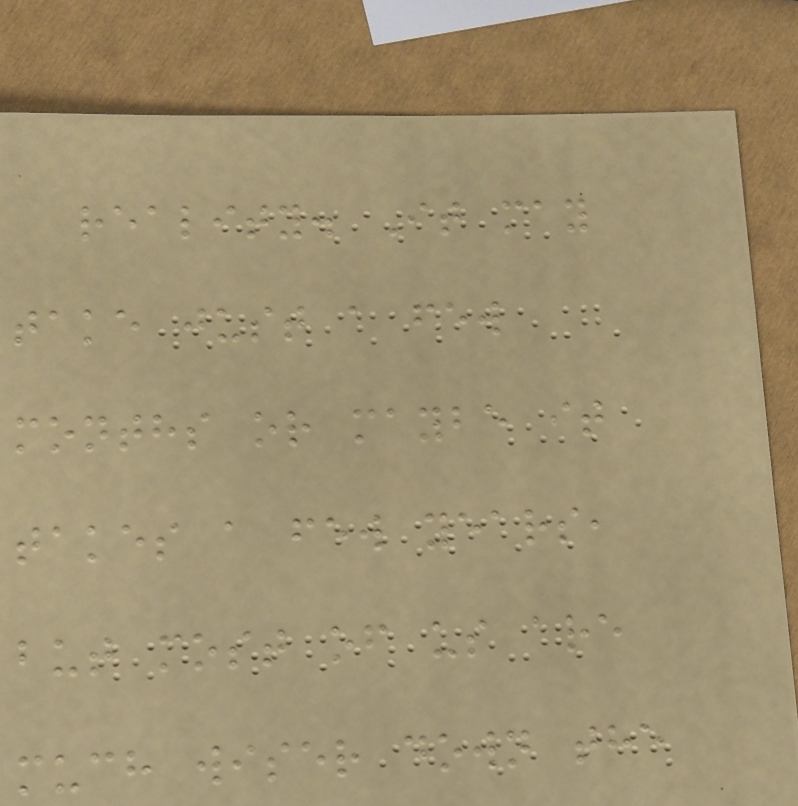reality. It may
take just a few
months or maybe it
takes a few years,
but most of us are
much wiser down the
